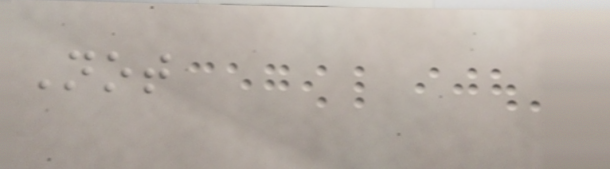Not
